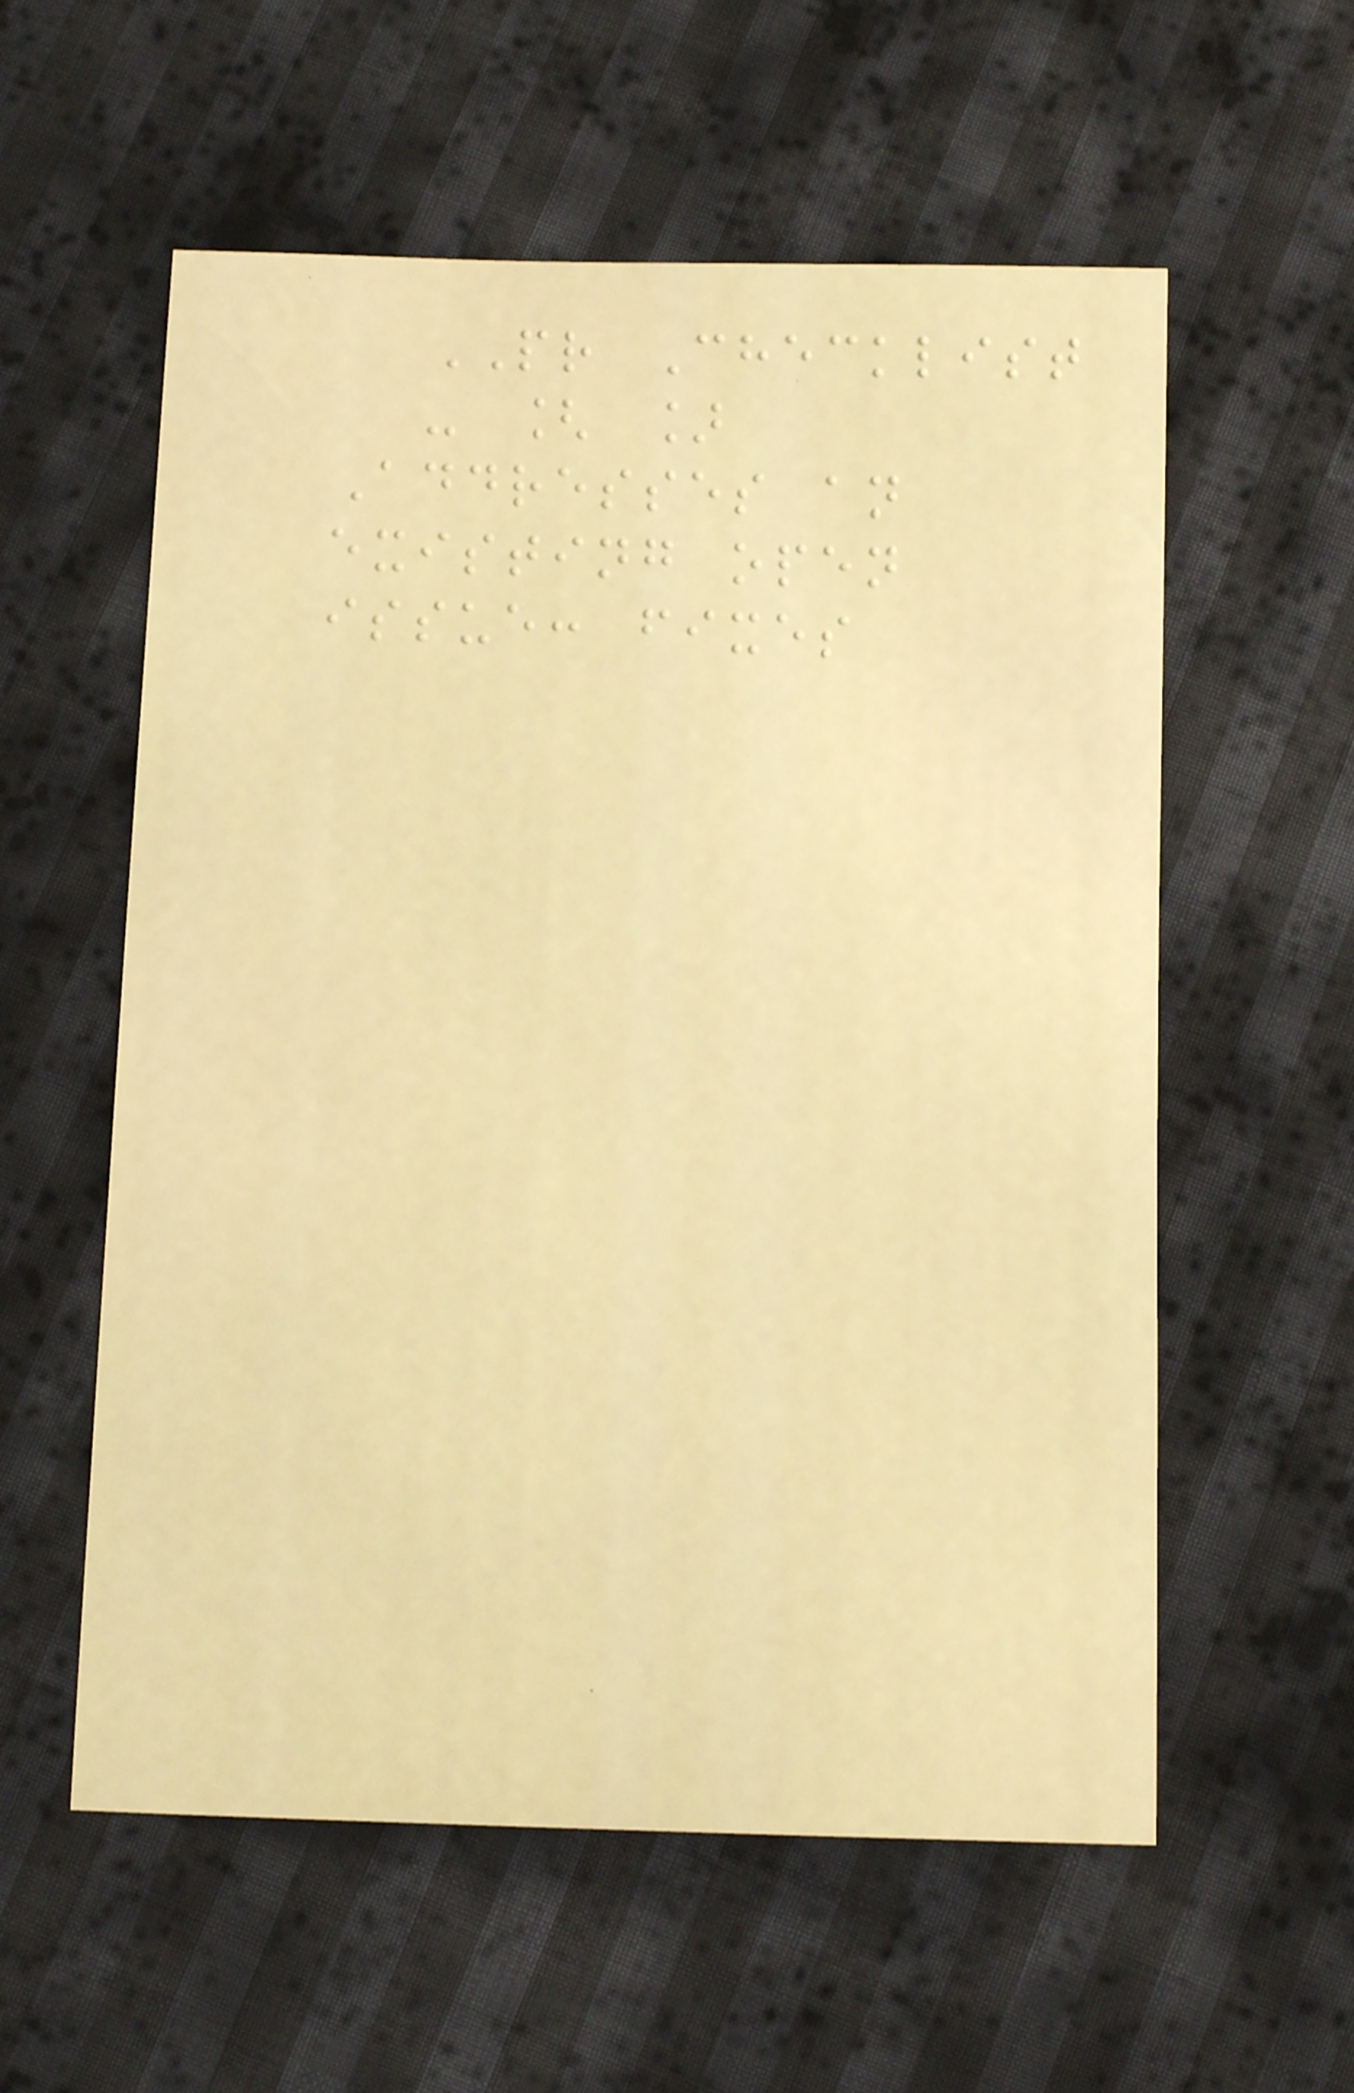PR Checklist
- [ ]
Addresses an
existing open
issue: fixes
